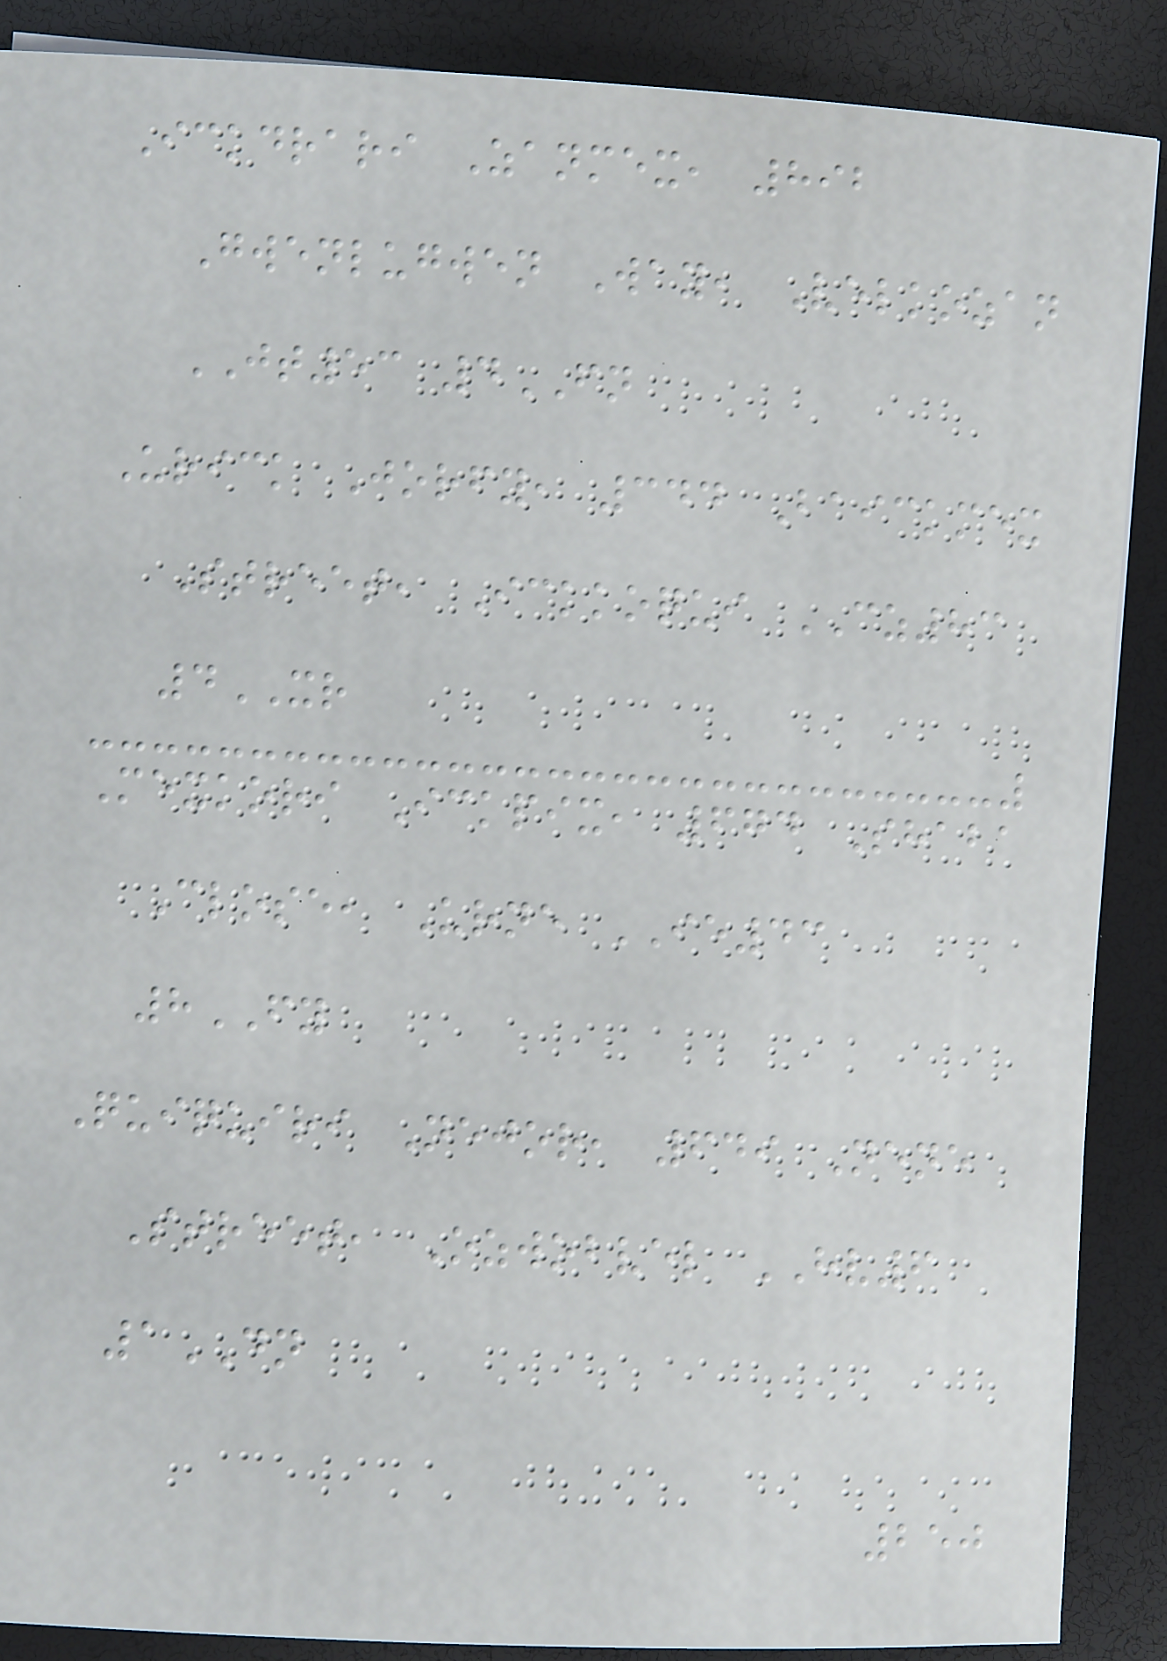Ickdrari Zanmex, 892
Gwenlugwen Way, Velkozan
JT53 4FN
Urick Jorfy, 344 Baickmex
Street, Ickkoqui CZ83
4XR
Mexkori Ickpix, 674 Shaba
Close, Urne IE43
8FY
Quiquiri Nejor, 649 Nene
Street, Ozwobvel HV6
1DN
250
